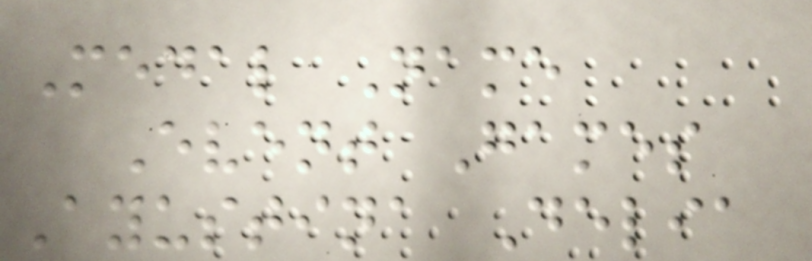Medal Name
Event Games
Ayustina Delia
